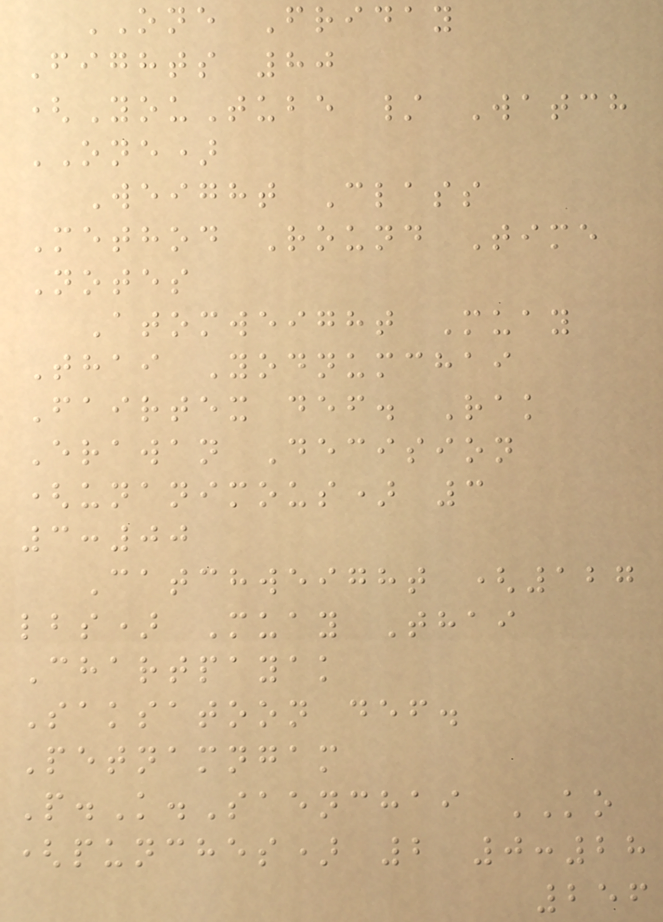ONE Friday
Fights 80
(YouTube / Watch
ONE)
Weight Class
Method Round Time
Notes
Atomweight Muay
Thai Yodnumchai
Fairtex def. Rak
Erawan Decision
(unanimous) 3
3:00
Catchweight (127
lbs) Muay Thai
Chartpayak
Saksatoon def.
Petnamngam
P.K.Saenchai KO
(punches) 2 0:28
256
